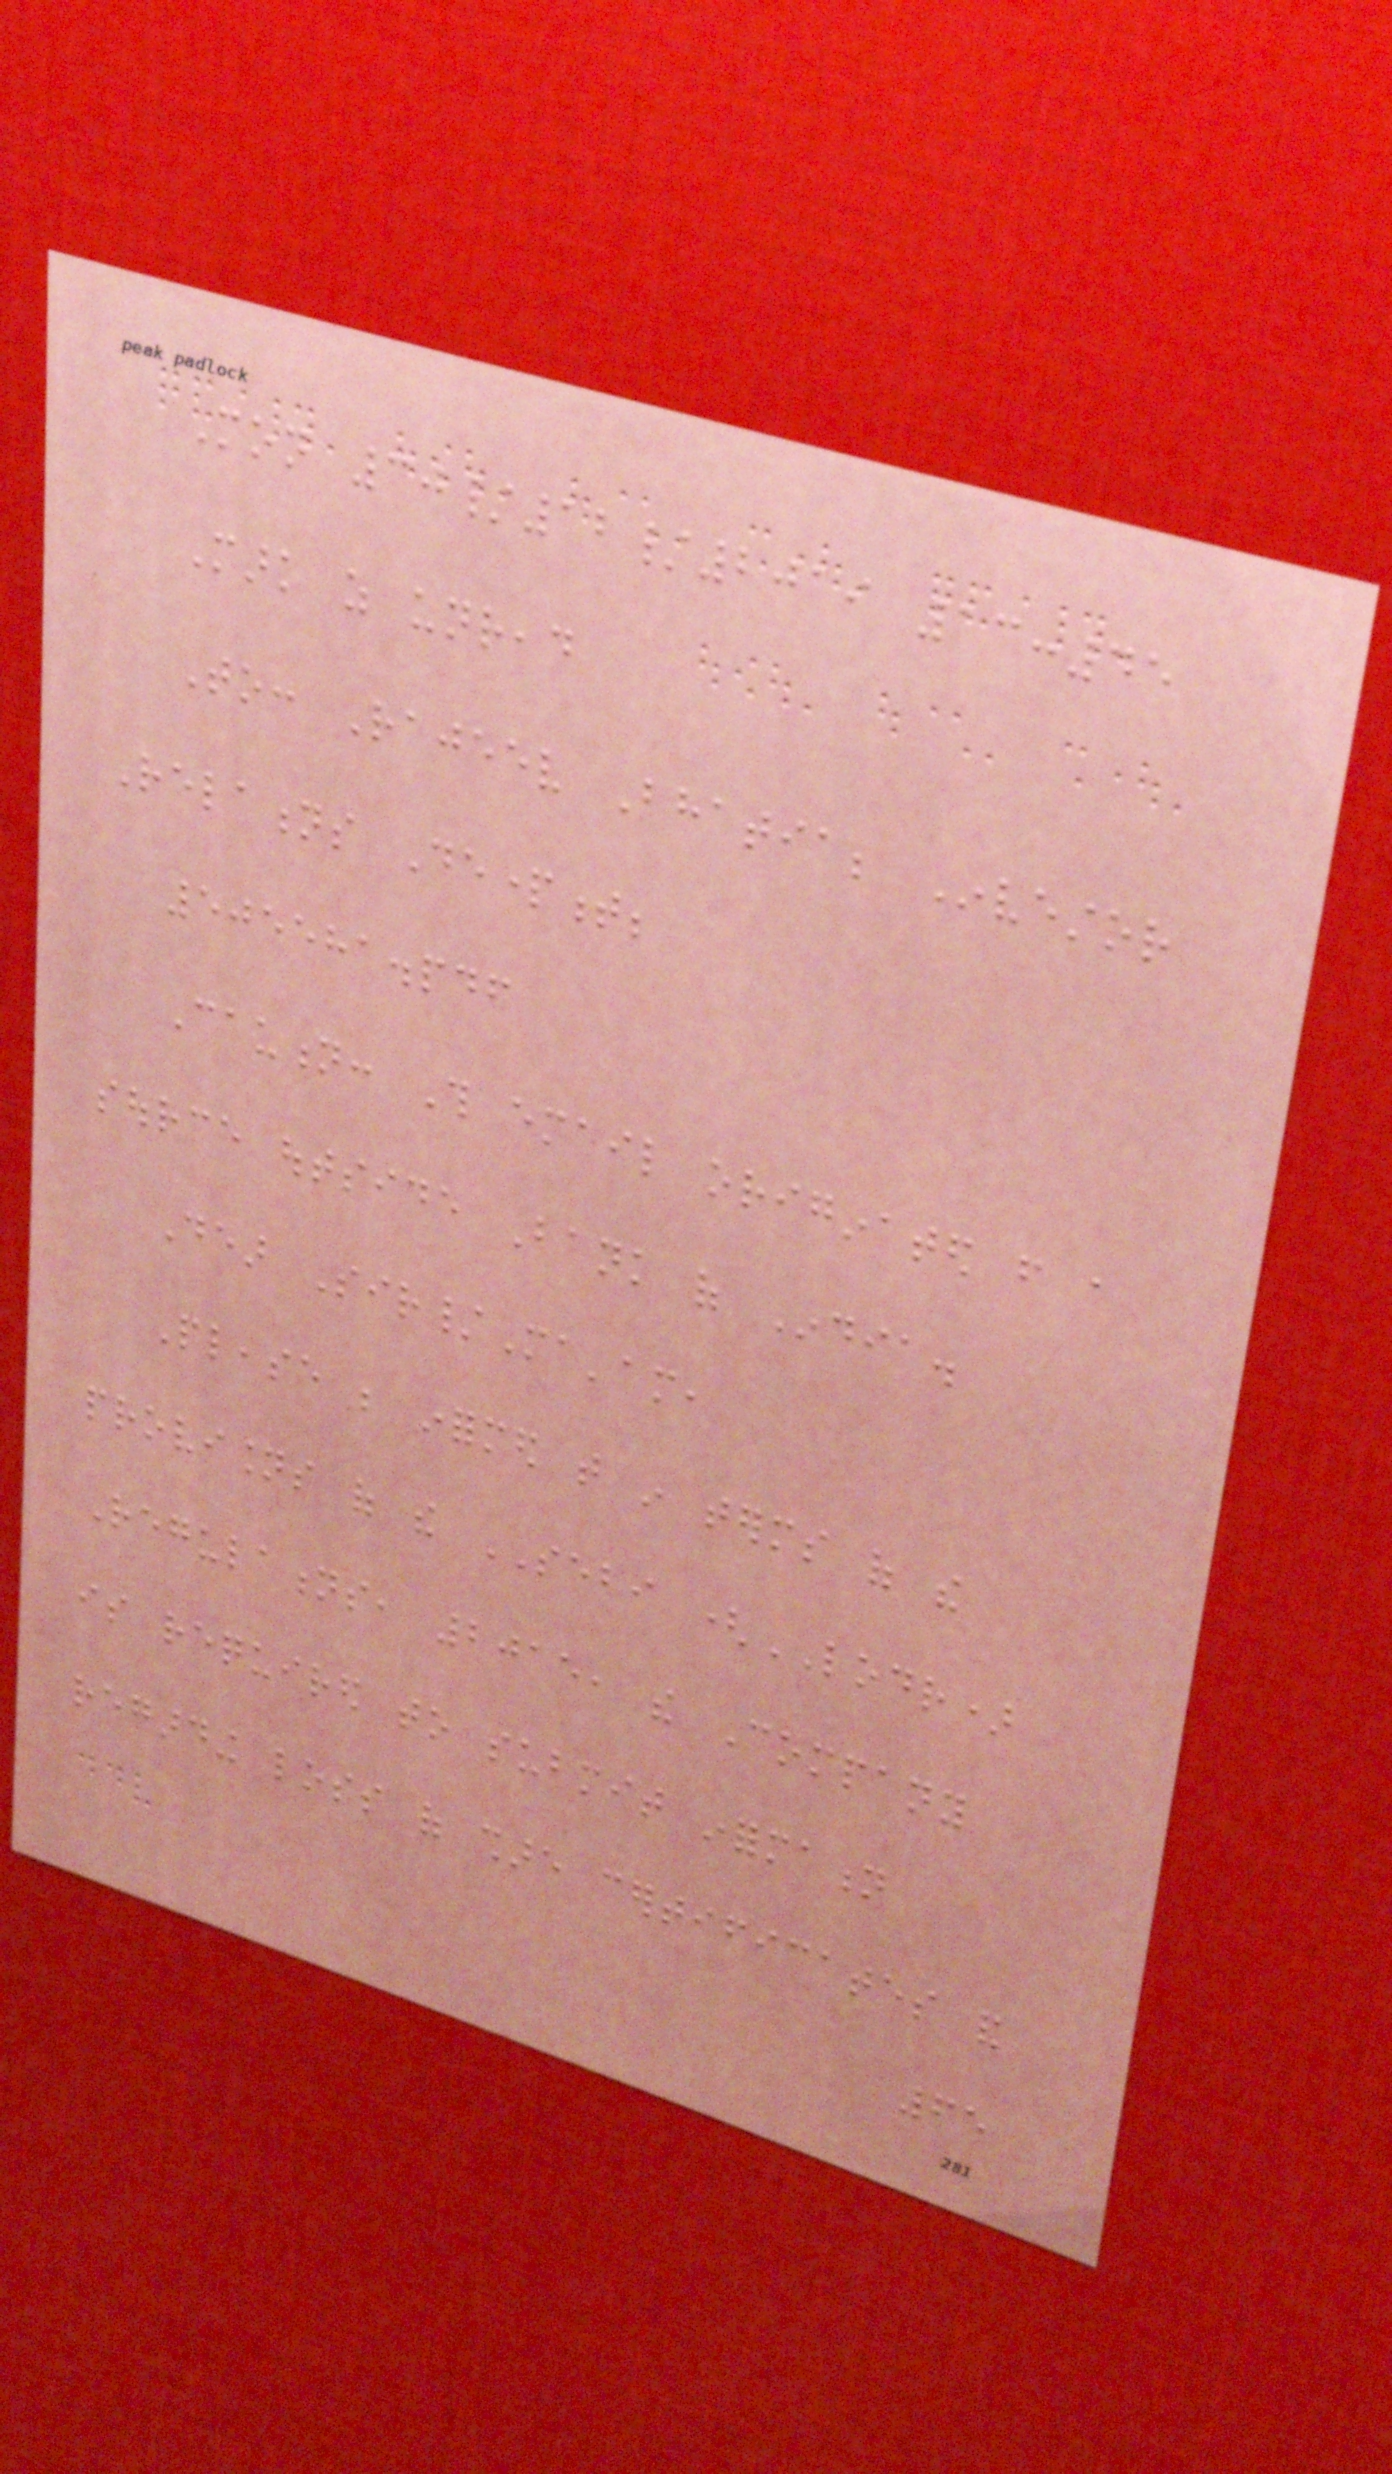Mon 30/12/2019 13:45
Mark as unread
To: Rajeev Bhatia; Investor
Relations Department;
505581.pdf
Caution: This email originated from a
source outside Bank of India.
Dear Sir/Ma'am,
Please be informed that in terms of the
provisions of the SEBI (LODR)
Regulations, 2015, the Company
is required to submit information
regarding loss of share certificates and
65
